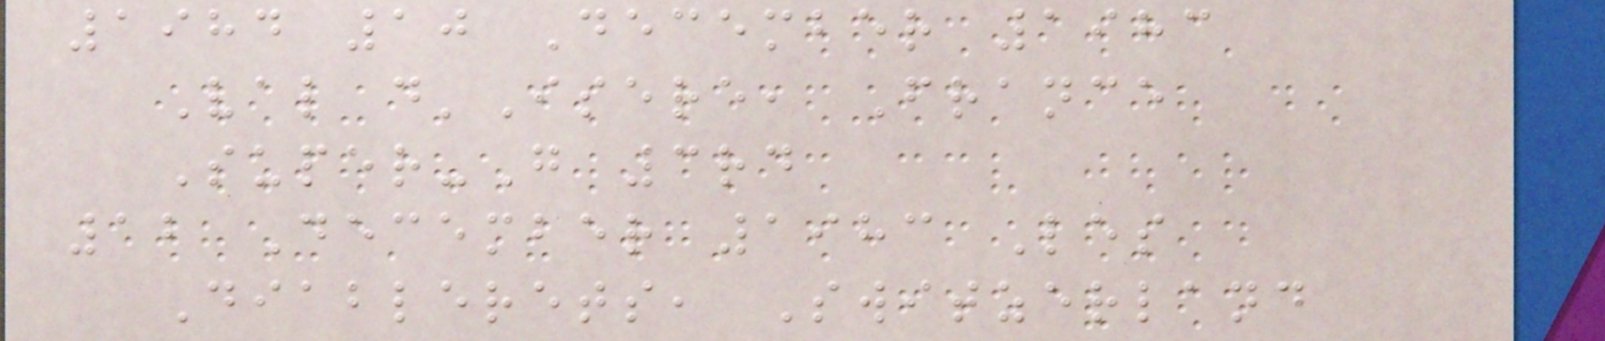1984 10 December 1983
Val d'Isere, France
Super-G 3rd
12 December 1983 Les
Diablerets, Switzerland
